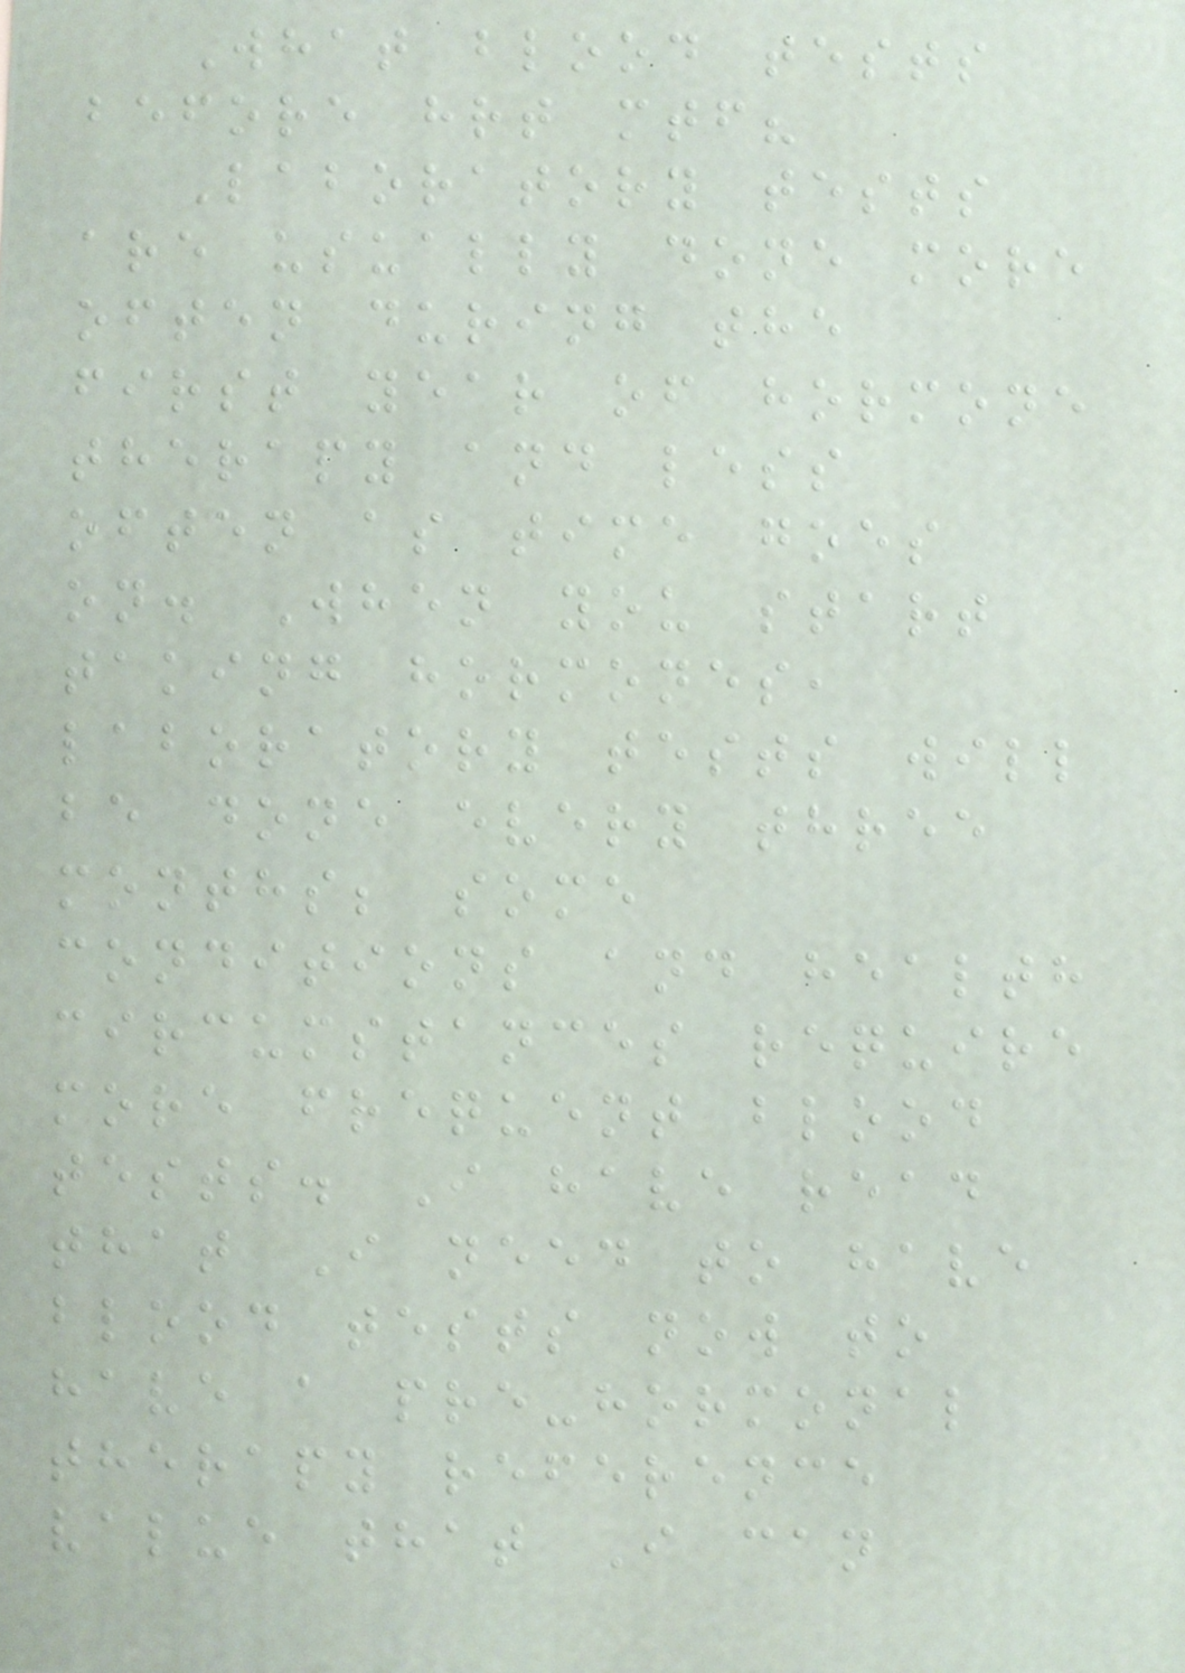What blood tests
before hrt mtf?
Laboratory tests
are usually done more
often during the
first year of hormone
therapy and less
often as time goes
on. When you start
taking hormones,
laboratory tests will
be done every three
months; some
conditions and health
circumstances require
more frequent blood
tests. I have read
that I need to have
blood tests now to
have a pre-hormonal
therapy reference
value that I can
